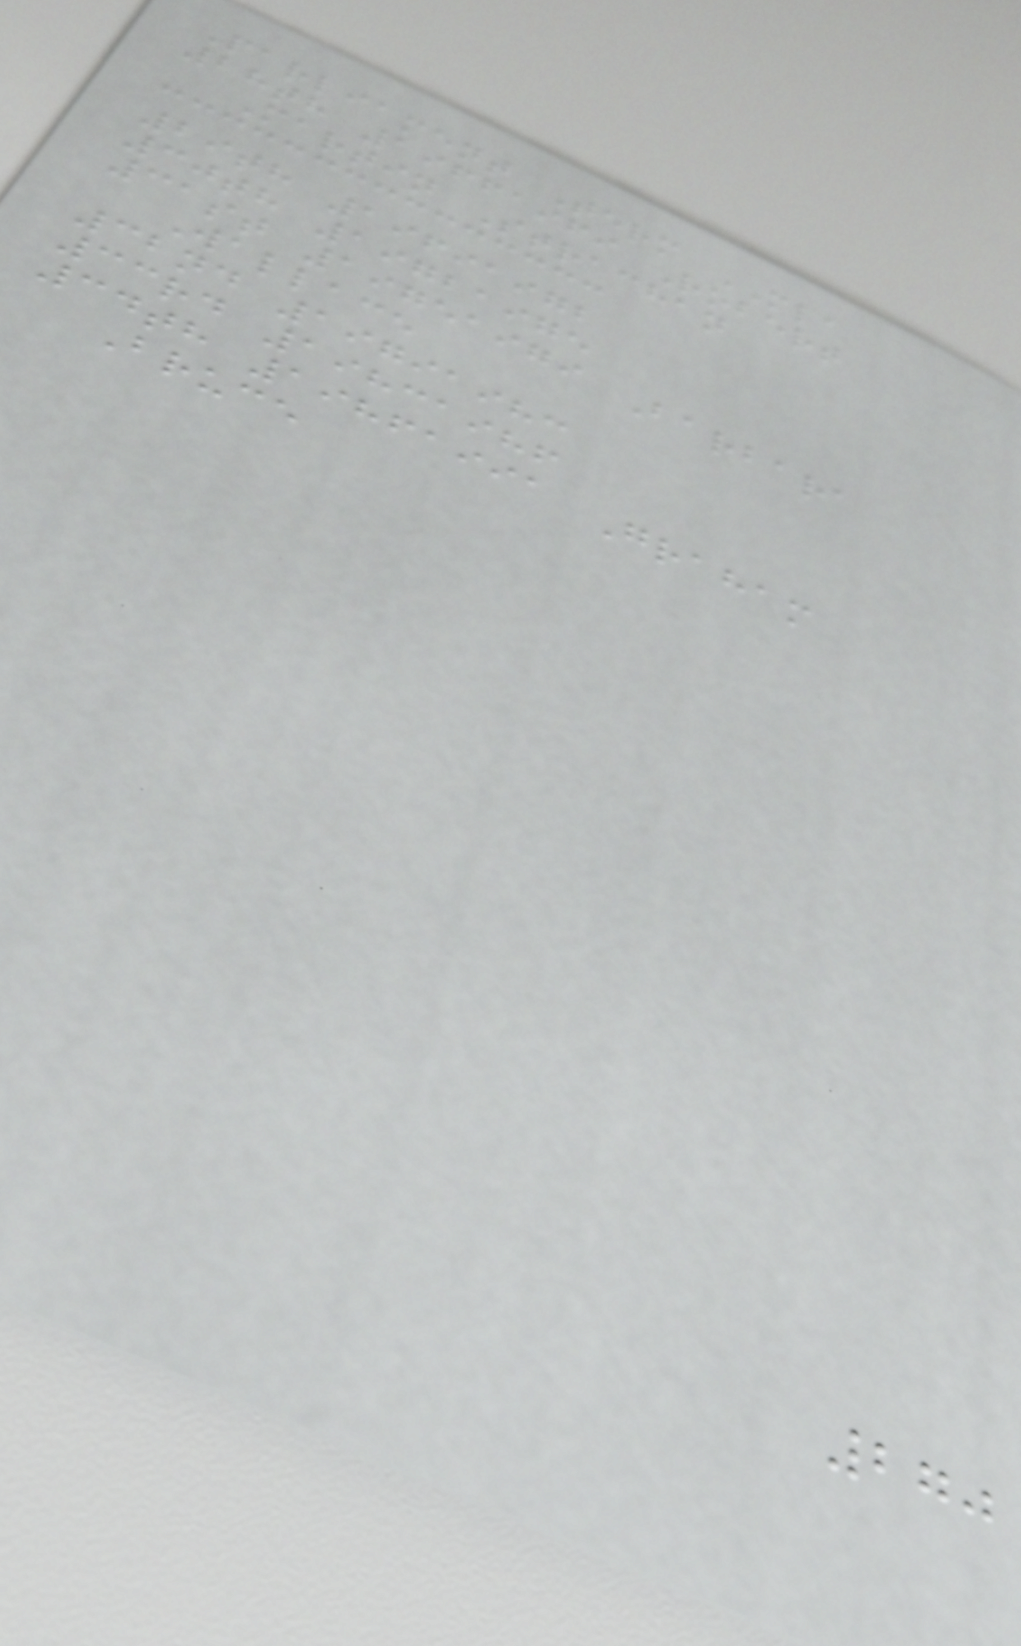Parliament Term MLA
28th 19661969 Robert
Martin Strachan
29th 19691972
30th 19721975
31st 19751979 Barbara
Wallace
32nd 19791983
33rd 19831986
34th 19861991 Graham
Bruce
270
